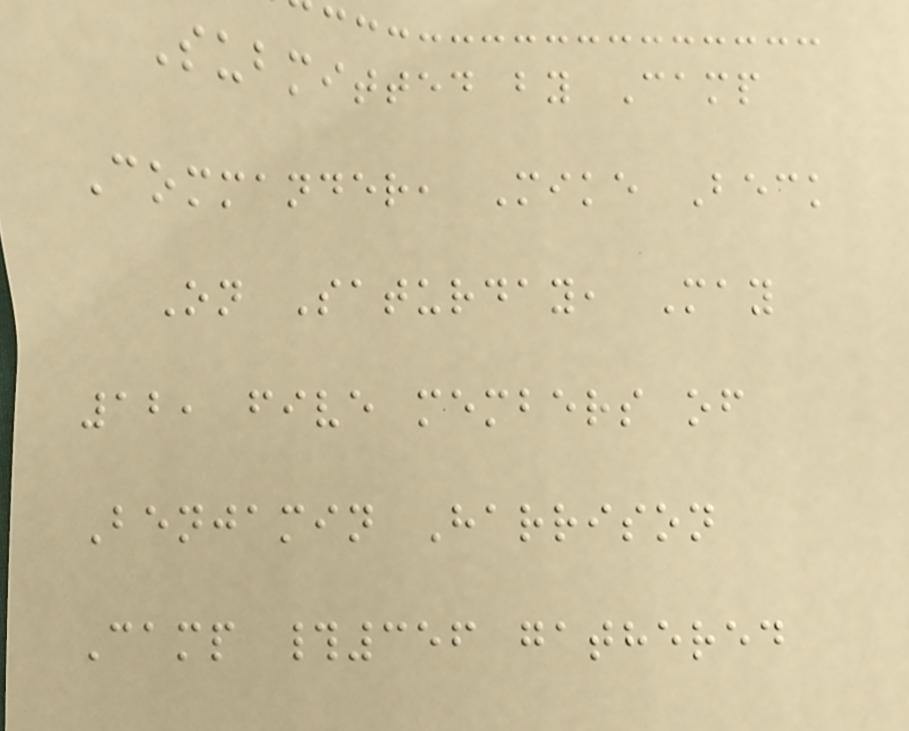Submitted by Camp
Commander, Mike Beck
On Saturday, May
12, five members of
Benjamin Harrison
Camp #356 gathered
